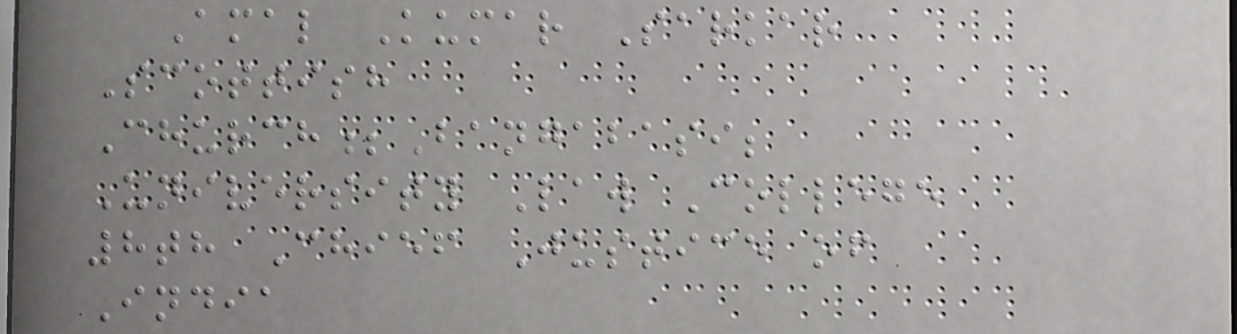Amal Kumar Sarkar
Scottish
Church;Bangabasi;
University Law College
8th Chief Justice of
India
